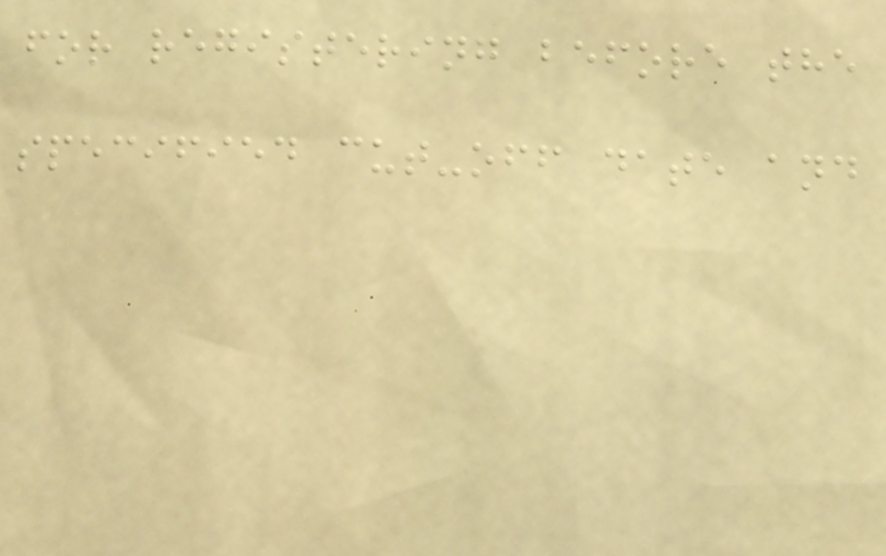for registering before the
specified cut-off date and
